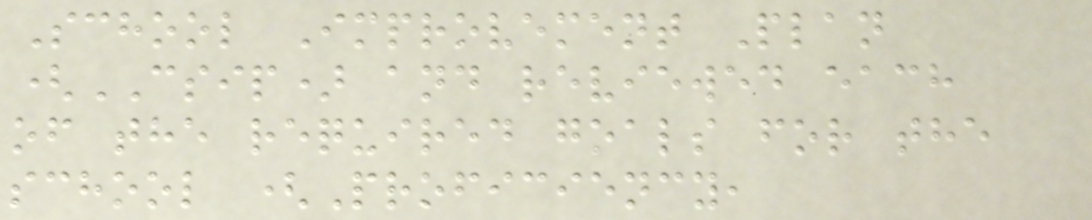School Improvement Plan
(CSIP) and reviewed each
of the required goals for the
school (Proficiency,
